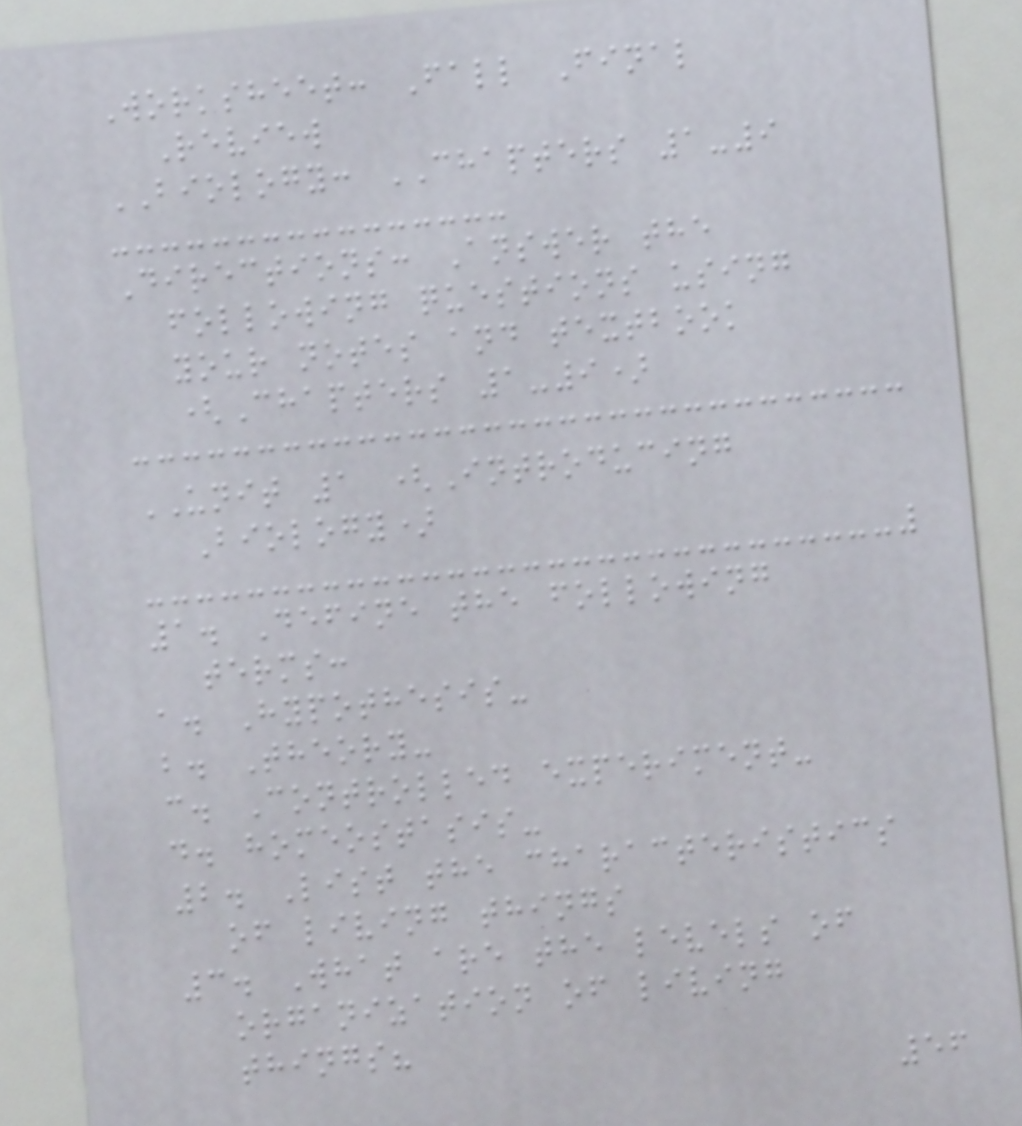Worksheet: Fall Final
Review
BIOLOGY: CHAPTERS 1-9
Directions: Answer the
following questions using
your notes and textbook
(Chapters 1-9)
UNIT 1 (Introducing
Biology)
1. Define the following
terms:
a. Hypothesis-
b. Theory-
c. Controlled experiment-
d. homeostasis-
2. List the characteristics
of living things
3. What are the levels of
organization of living
things?
56
